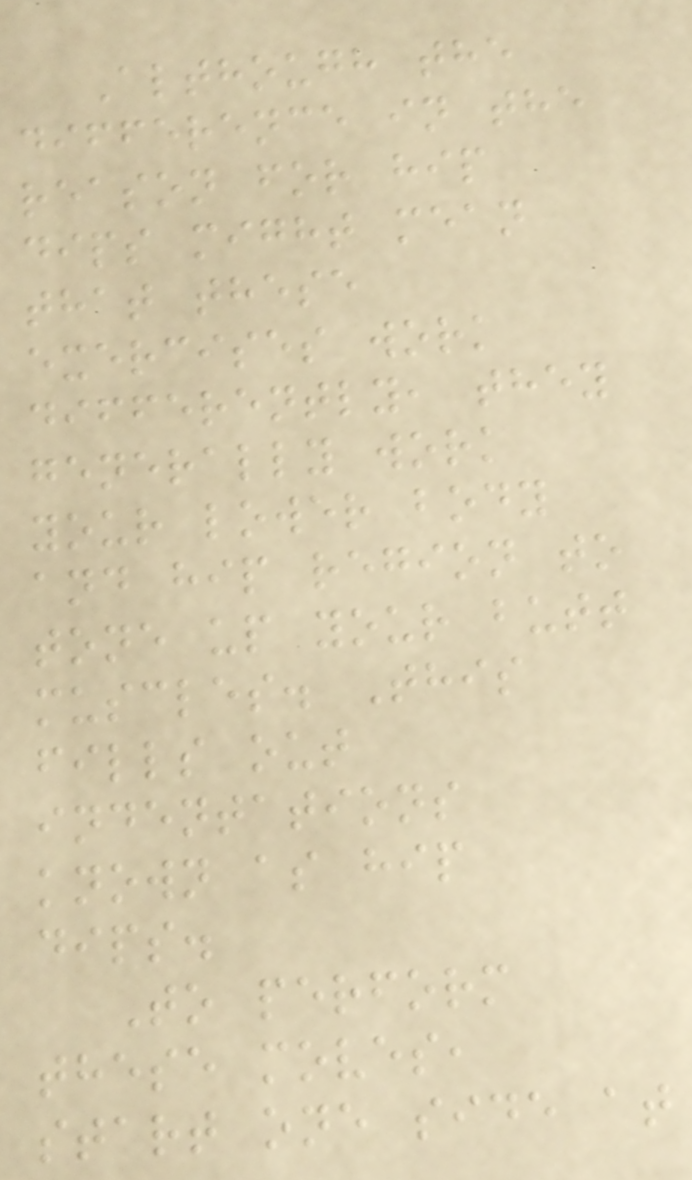Although the
difference in the
reason for hip
dips might mean
that these
exercises work
differently, they
generally work
your lower body
and hip region to
tone up your butt
muscles. This
fills out
indentations
known as hip
dips.
To perform
these moves,
start one side at
